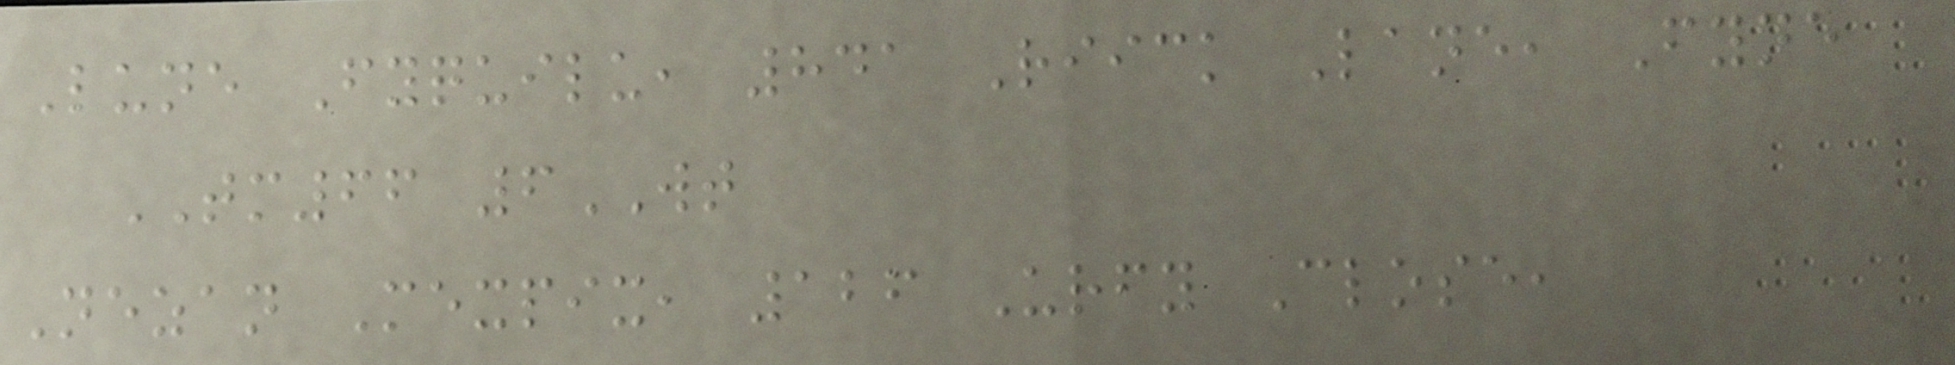Lune Fyquilu, 841 Riick Lane, Fyne
TM66 6WT
Nezan Mexpix, 126 Urfy Close,
